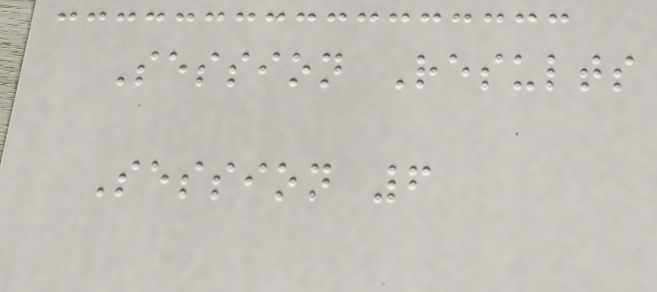Session Results
Session 6
